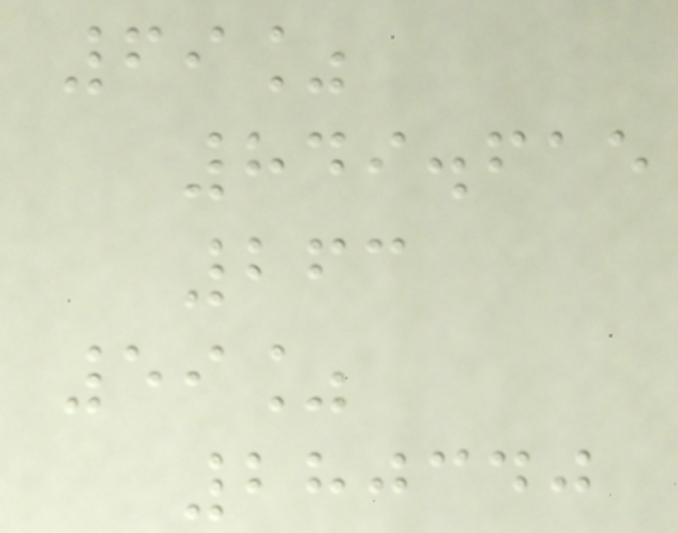69%
849.615
263
59%
280340
